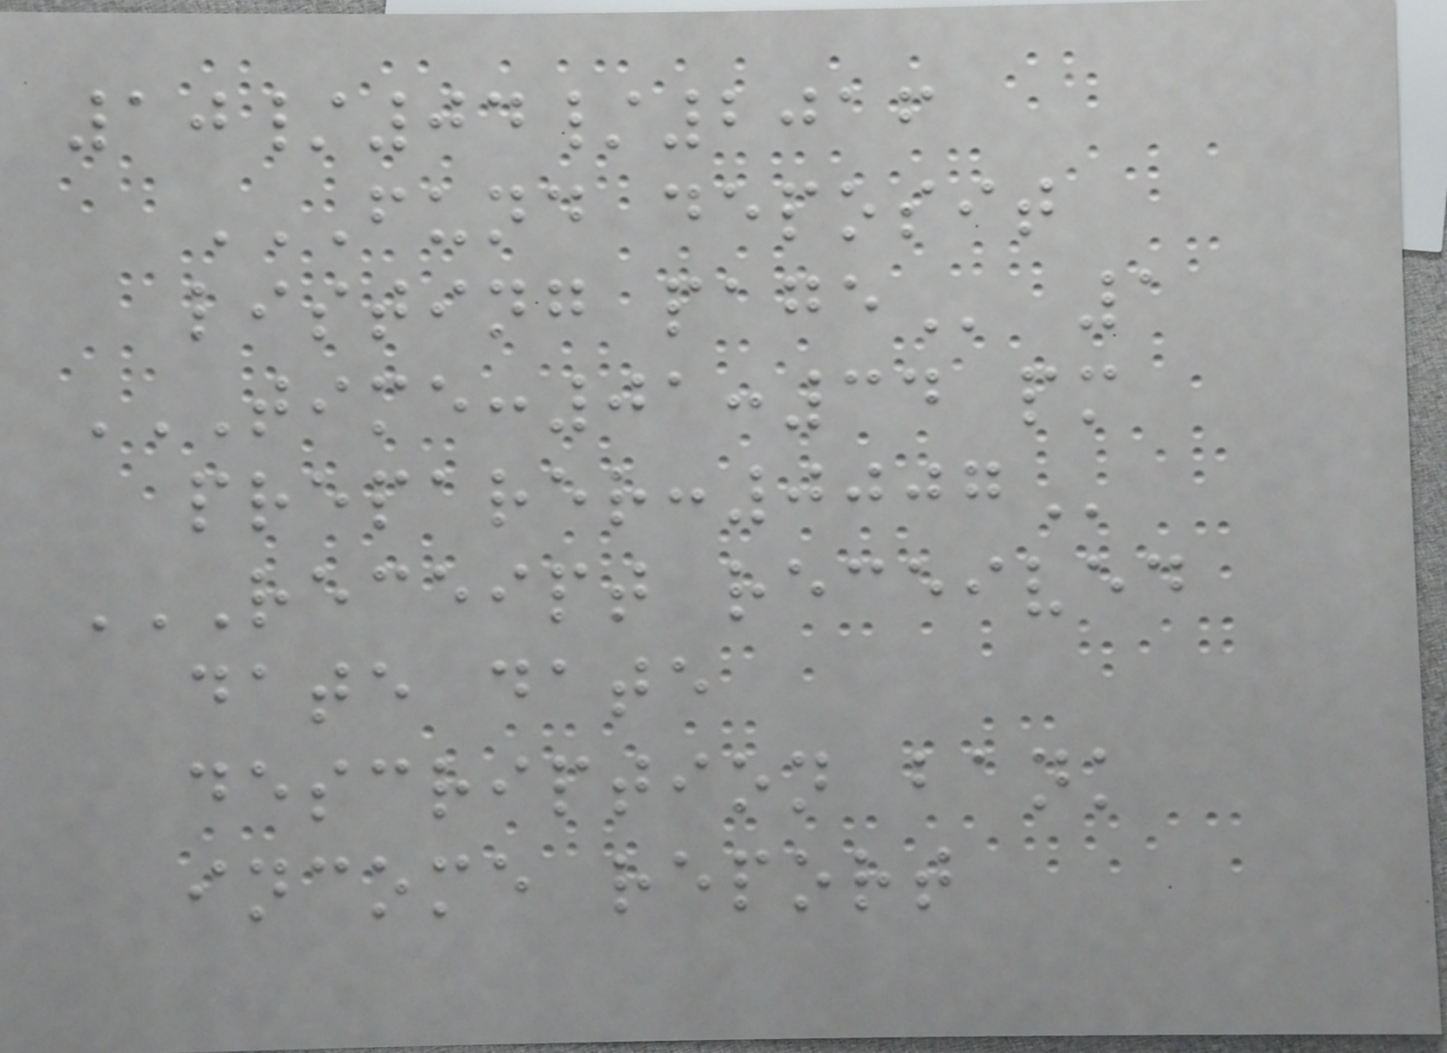10/04/2016
FUND DEPOSIT
LISTING PAGE 1
TIME:01:34 PM
PREPARER:0007
RECEIPT RECEIVED
DATE DATE
DESCRIPTION BANK
INCOME REPORT
